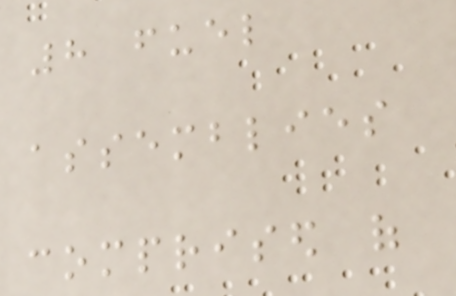8 fuel
assemblies
comprised of
